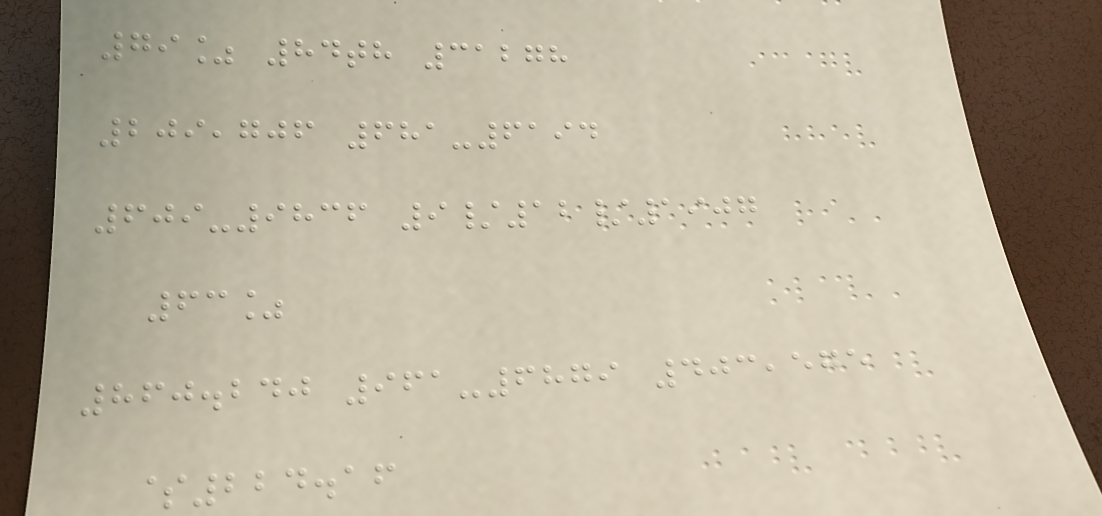79% 84th 31278
209,706 681-6194
609-9836 9/12/1907
63%
860.240 961-6879 403,575
$224.16
